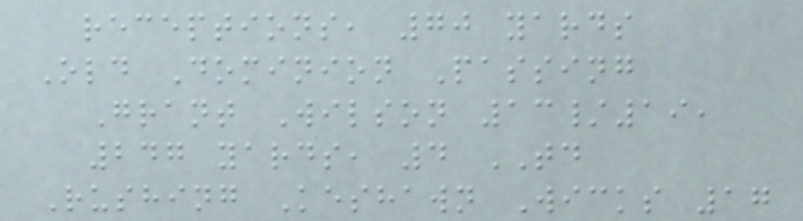receptions, 70 yards
Old Dominion Passing
Grant Wilson 13/19,
247 yards, 4 TD
Rushing Keshawn Wicks 17
